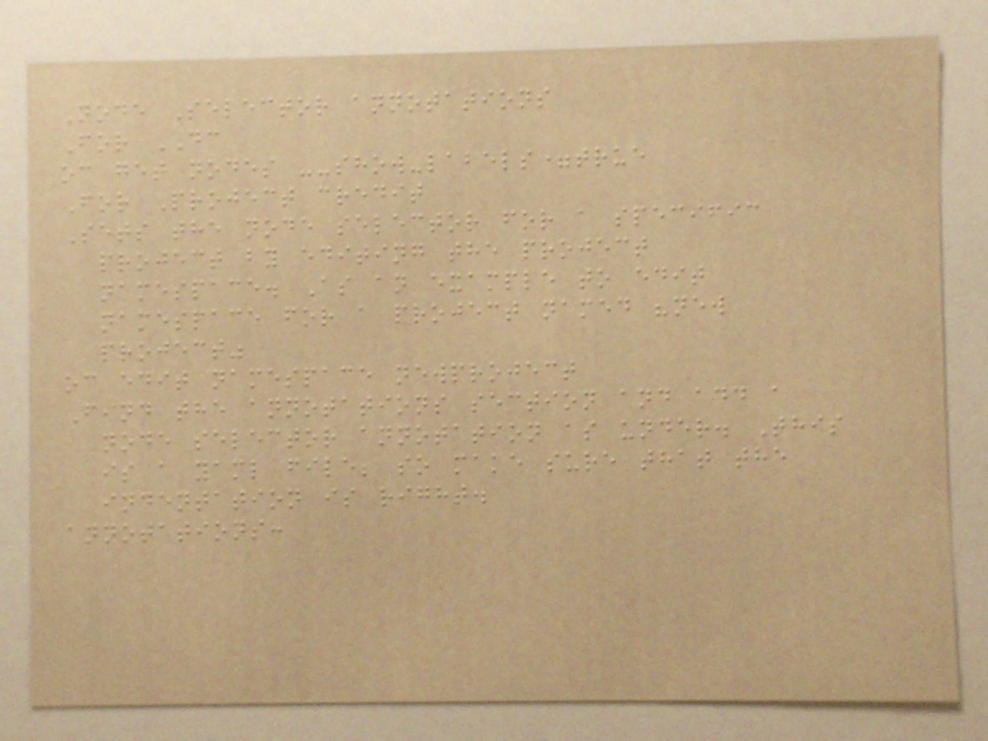Node Selector annotations
For DC
oc get nodes --show-labels=true
For Project credit
Sets the node selector for a specific
project by editing the project
namespace. As an example to edit
namespace for a project named "new
project"
oc edit namespace newproject
Find the annotations section and add a
node selector annotation as under. This
is a yaml file; so make sure that the
indentation is right.
annotations:
